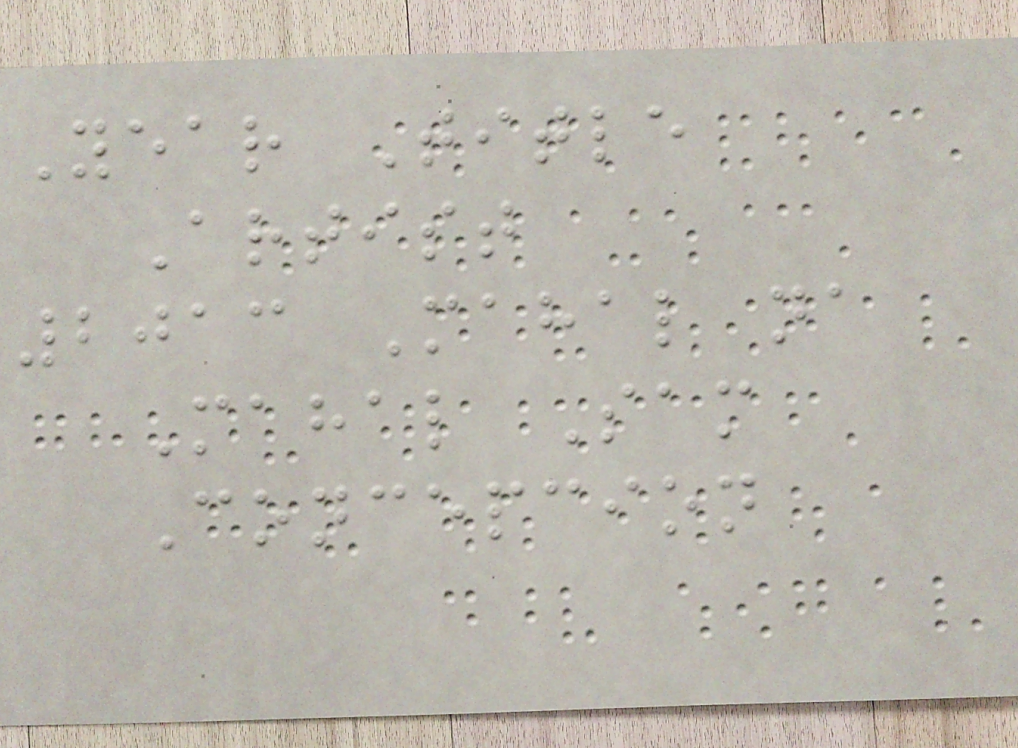Year Title
Artist
2013 Mahal na
Mahal Sam
Concepcion
